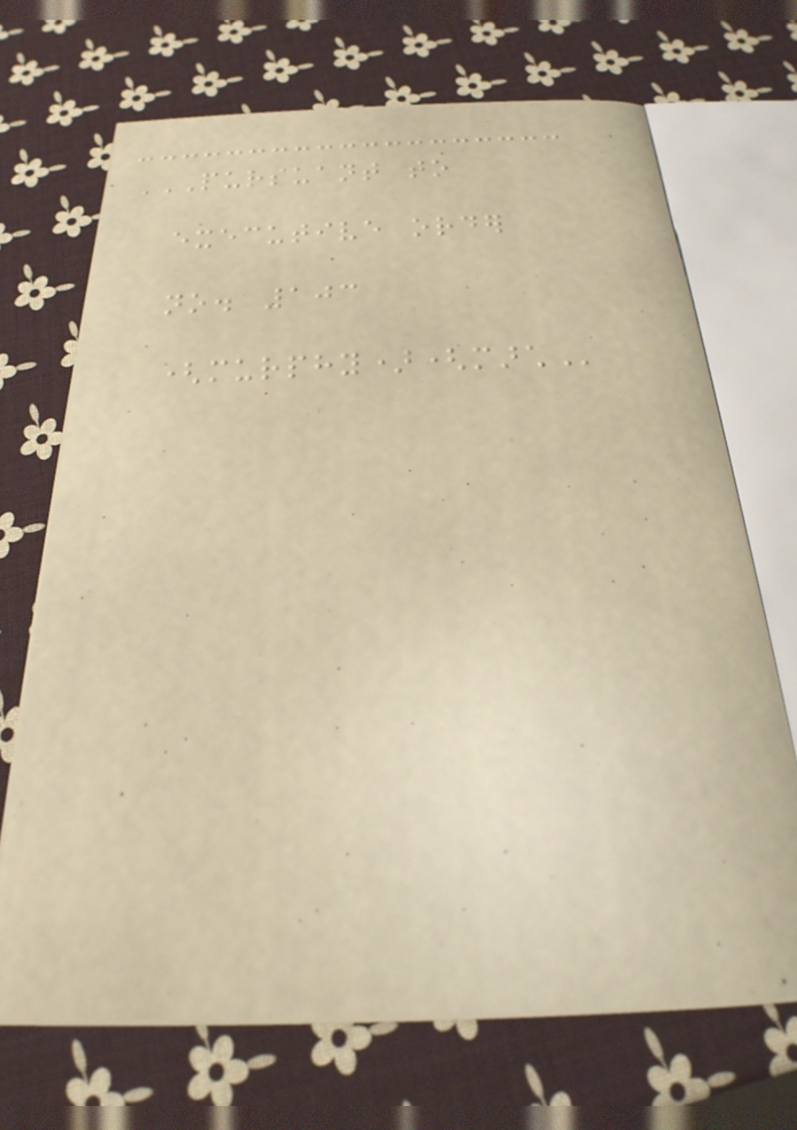PURSUANT TO
EXECUTIVE ORDER
NO. 103
(MURPHY)(MARCH
